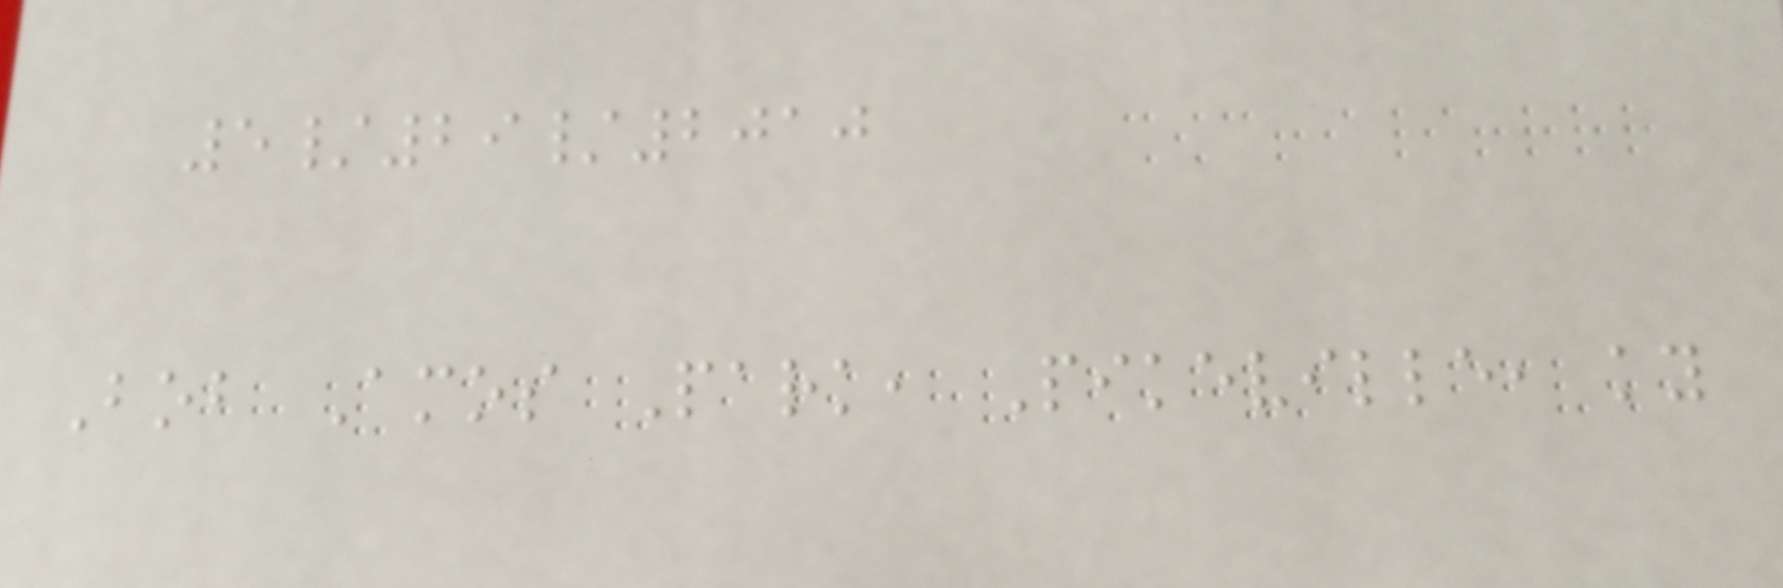5/29/2010
Bob Amos Park, Pikeville, ky
